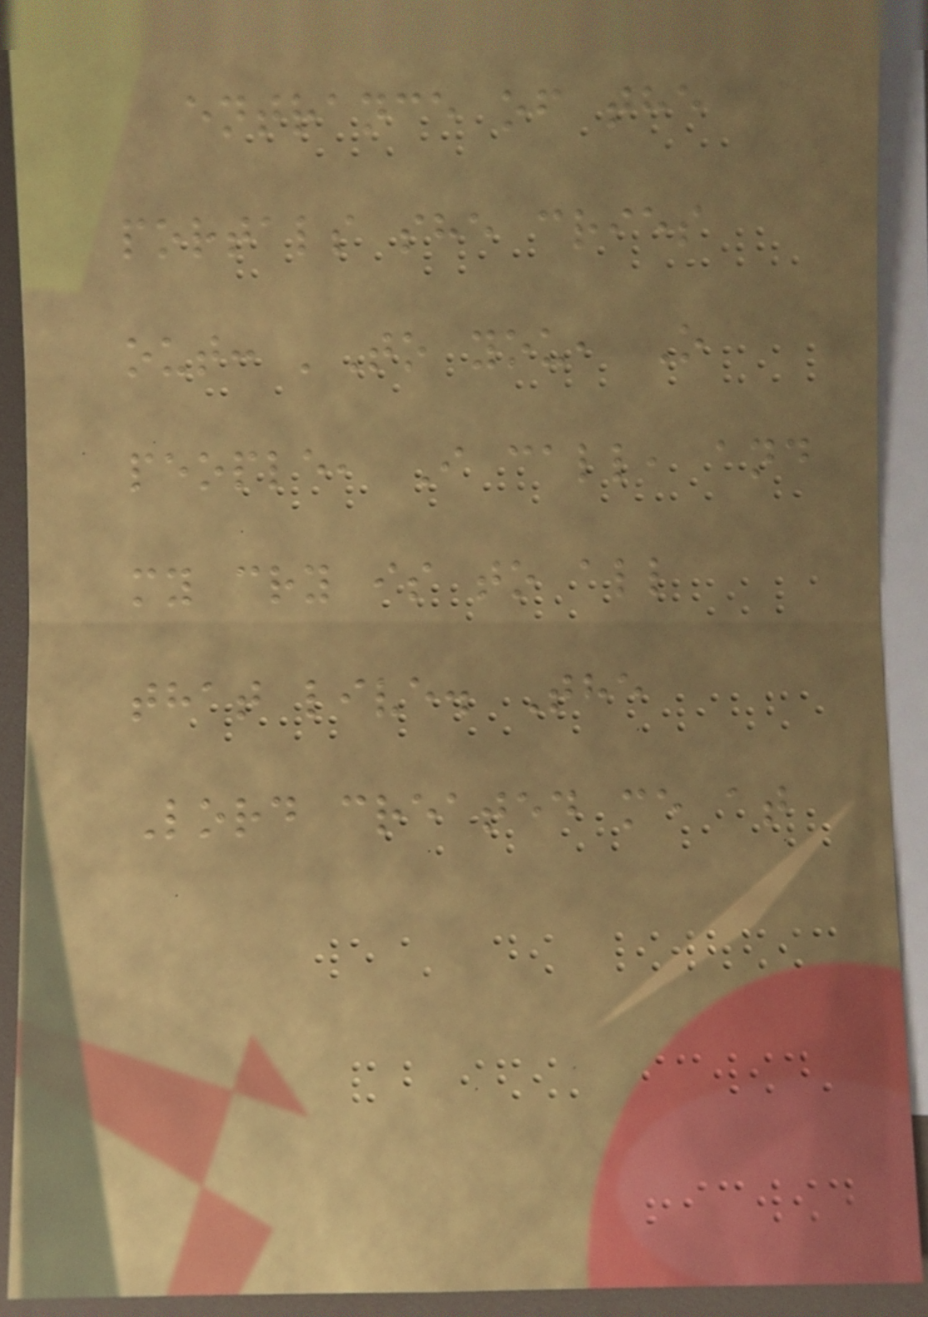entrance of the
portals she cries
out: 'To you, O
people, I call, and
my cry is to all
that live. The
Lord created me at
